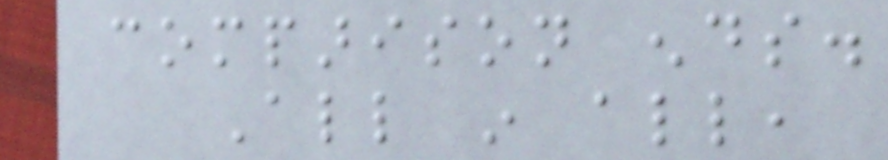comparison ends.
All in all,
